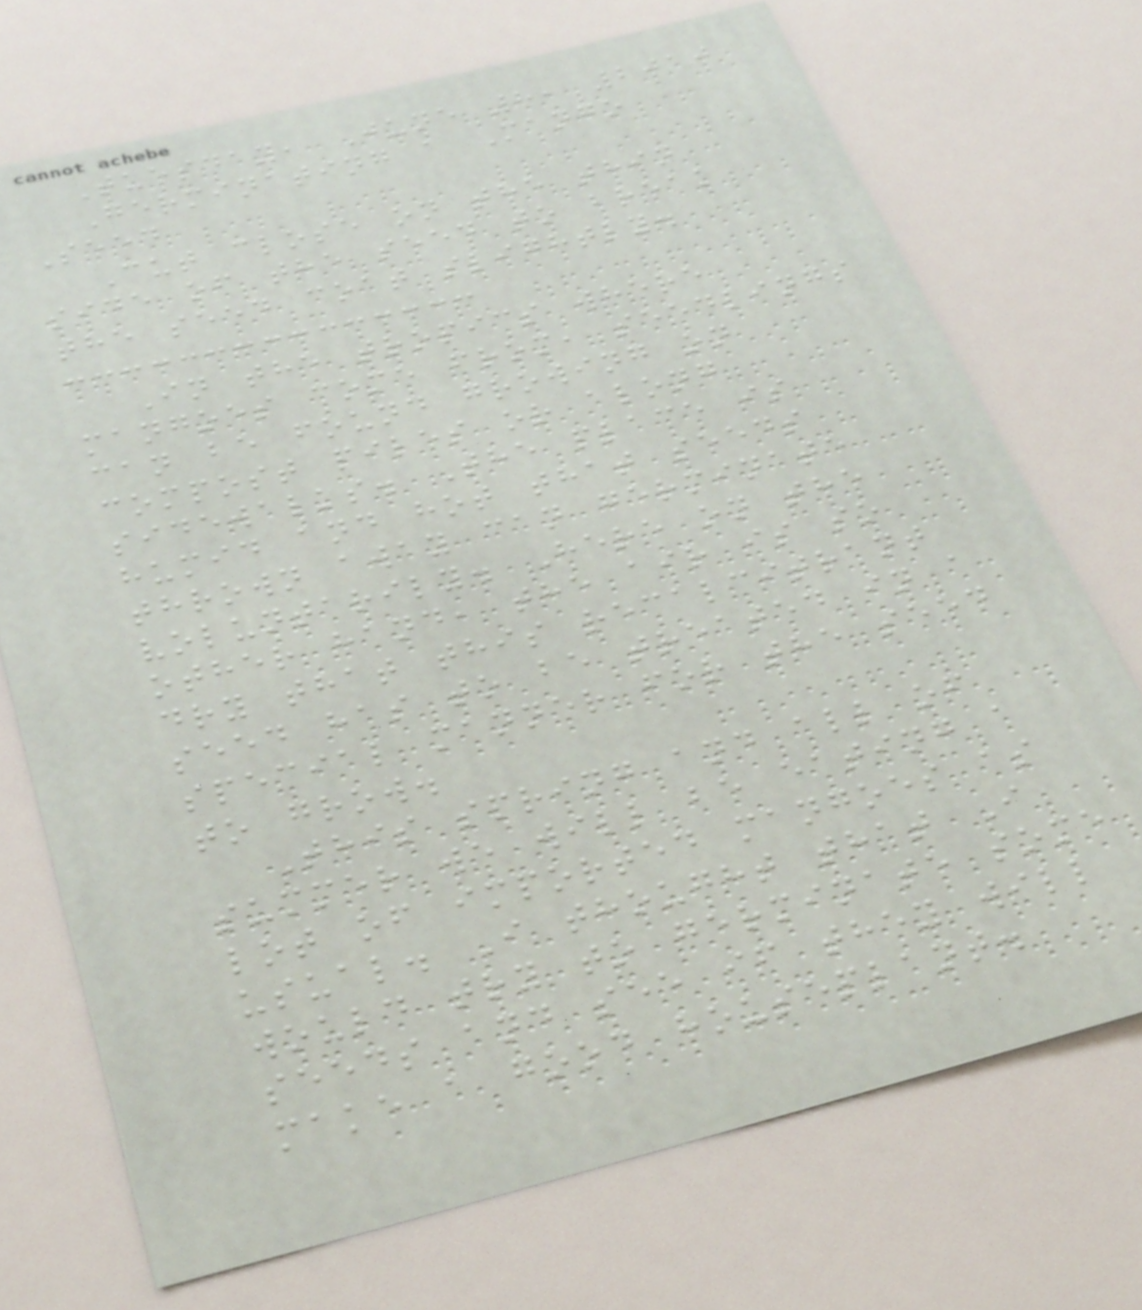Tuesday, June 8, 2010
Germinating a Mango
Seed
Cut close on the thin
side of the seed to break
the seed coat slightly.
In the tropics where
mangoes come from, seedlings
can be found growing on
compost piles or along
sidewalks. The place is
humid and hot that seeds
thrown away can germinate
voluntarily. Here on the
other hand, the air is so
dry that this recalcitrant
seed has to be treated in a
special manner for the seed
to grow.
This spring and all of
summer we will be eating a
lot of imported mangoes as
usual. I thought that I
would try to germinate some
seeds and see if they will
make a good houseplant.
